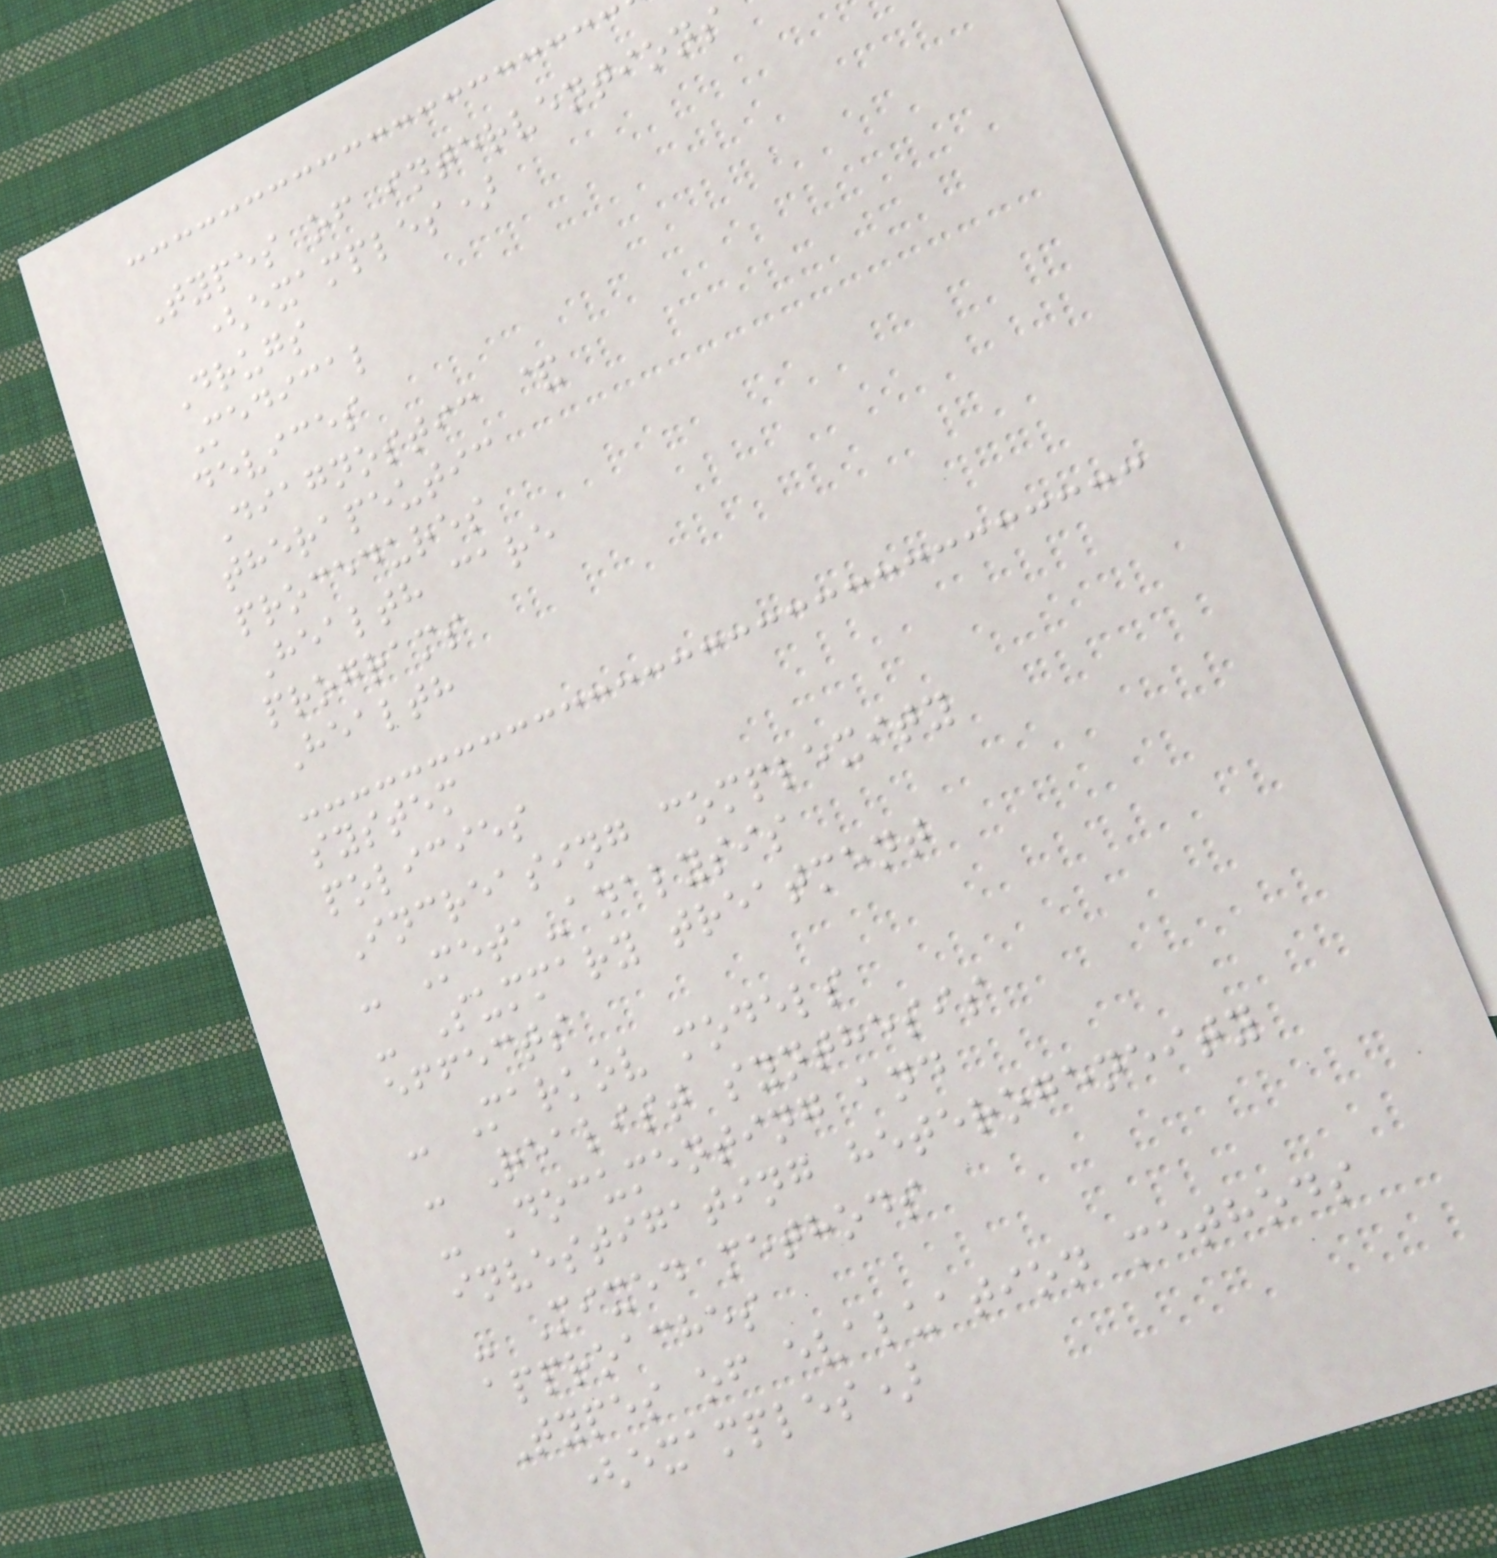Types of interventions
(examples)
Drugs
Medical
devices
Diagnostic &
therapeutic
procedures
Health care
programs
Health
system
policies
Increasing complexity
- Meta-analysis
- Summary treatment
effects
- Markov models
- Realist synthesis
- Documenting and
investigating heterogeneity
- Mixed methods
approaches
Types of evaluation methods
(examples)
